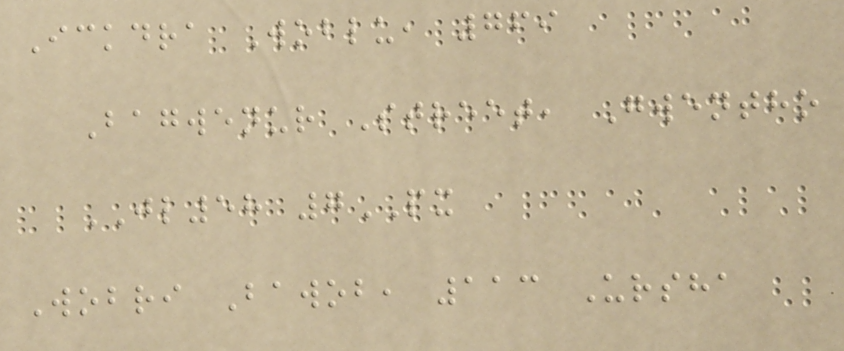Ickdra Woblu, 769
Bagwenur Street, Gwentho
JL58 7PX
Wobri Bawob, 113 Ursha
